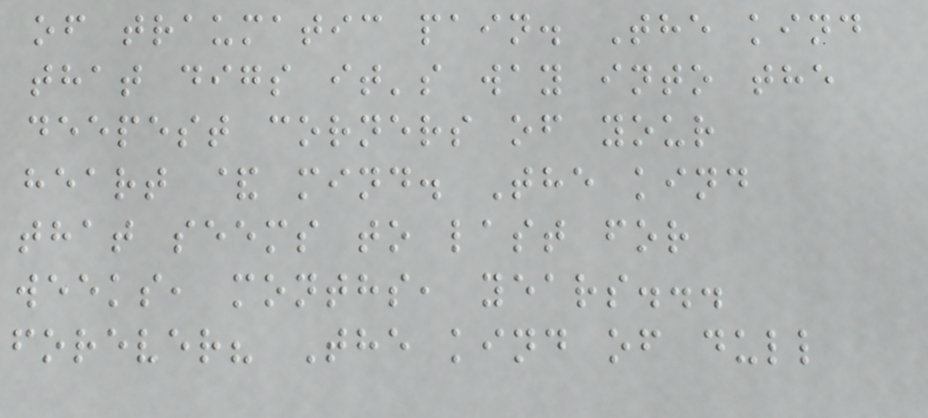of traumatic pain. The kind
that digs it's way into the
deepest corners of your
heart & mind. The kind
that seems to last for
weeks, months, years...
forever? The kind of dull
